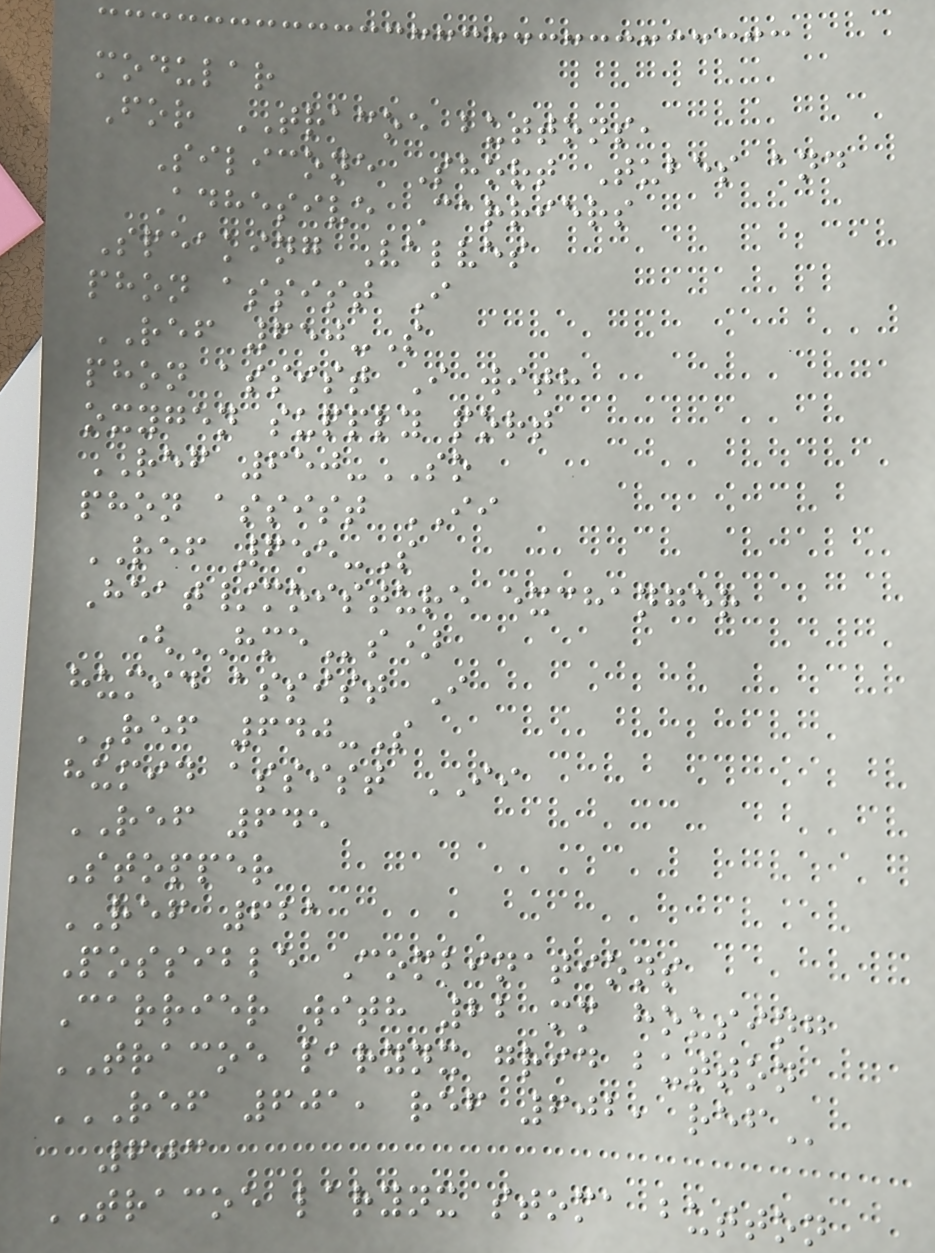modular
For TRACOE buttons,
Silicone Short Tubes and
Adhesive Carriers
Speaking Valves
phon assist I
REF 650-S
phon assist I with
oxygen supply port
REF 650-SO
phon assist II
REF 655-S
Heat/moisture exchanger
(HMEs)
humid assist I
REF 640-S
humid assist II
REF 645
Stopper
REF 621
Possible Combinations
Carrier with 22 mm housing
TRACOE larynx grid button
REF 601, REF 602, REF
603
TRACOE larynx stoma button
